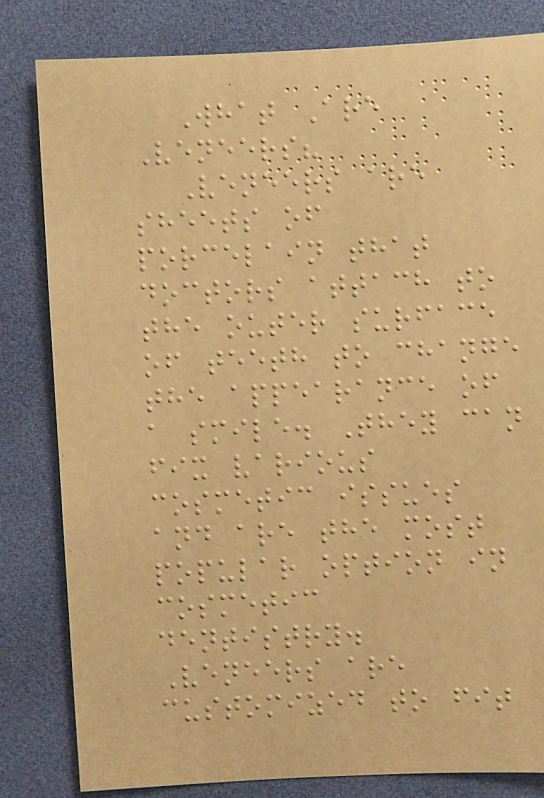What Are
Veneers?
Veneers are
sheets of
porcelain that
doctors attach to
the outer surface
of teeth to change
the appearance of
a smile. They can
fix various
cosmetic issues
and are the most
popular option in
cosmetic
dentistry.
Veneers are
customized to fit
